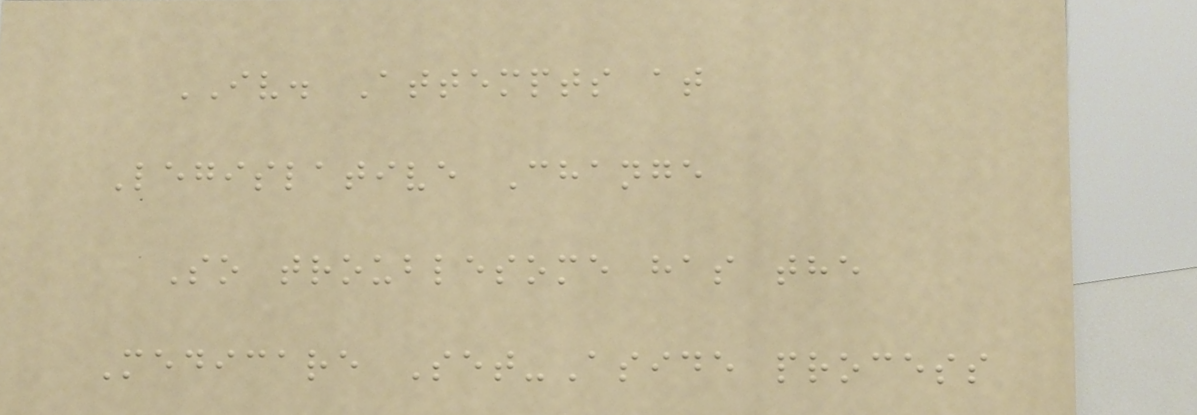IV. Attempts at
Legislative Change
So troublesome has the
Medicare Set-Aside process
